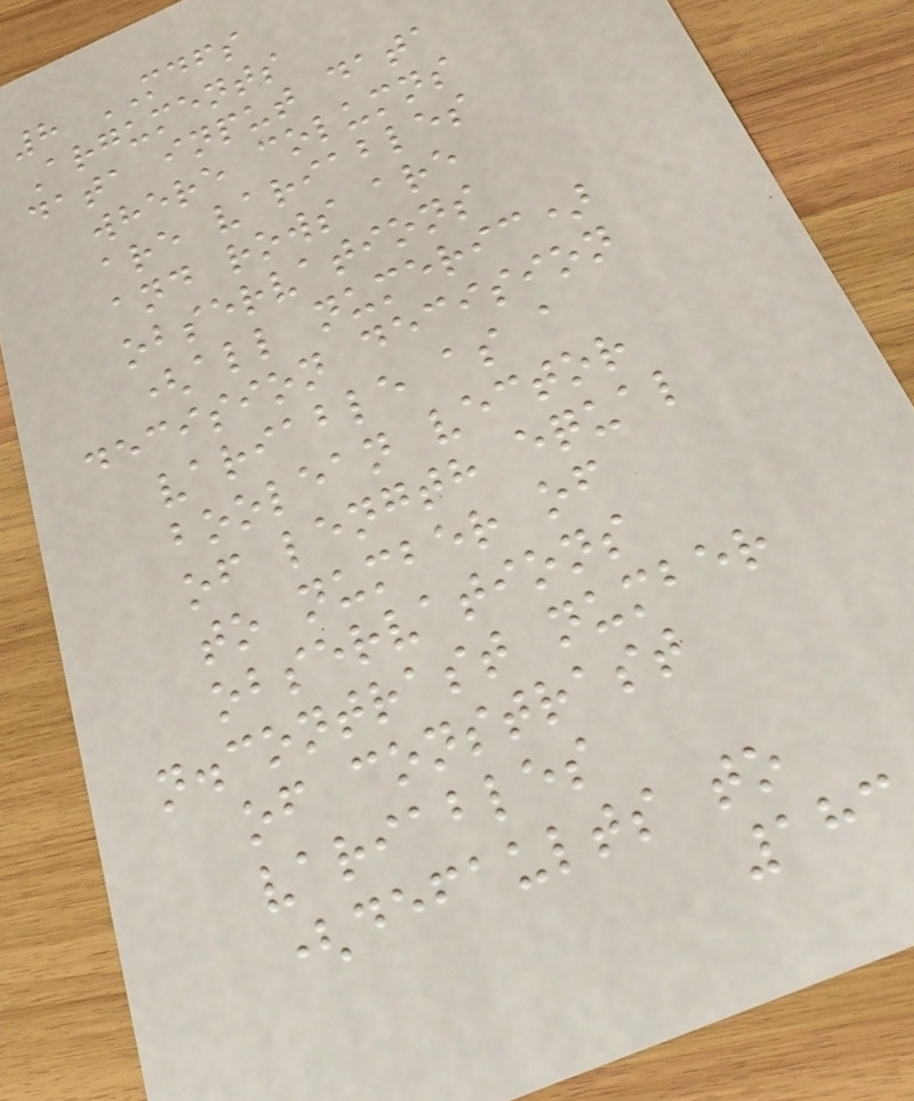8 MDFS
Arguments
data input data
where columns
are variables
and rows are
observations
(all numeric)
decision decision
variable as a
boolean vector
of length equal
to number of
observations
n.contrast number
of constrast
variables
(defaults to
183
